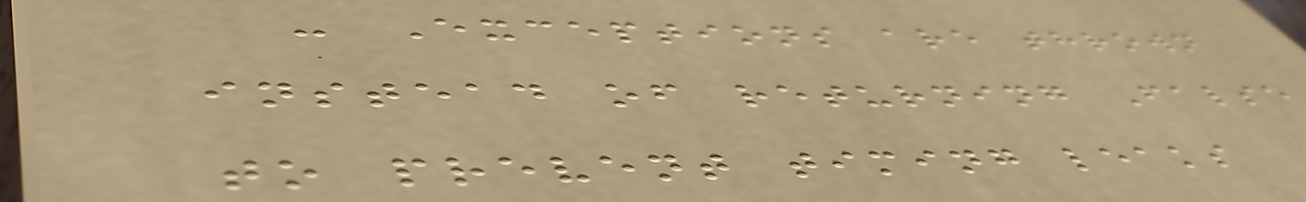- Exceptions are thrown
instead of returning False
to prevent timing leaks
